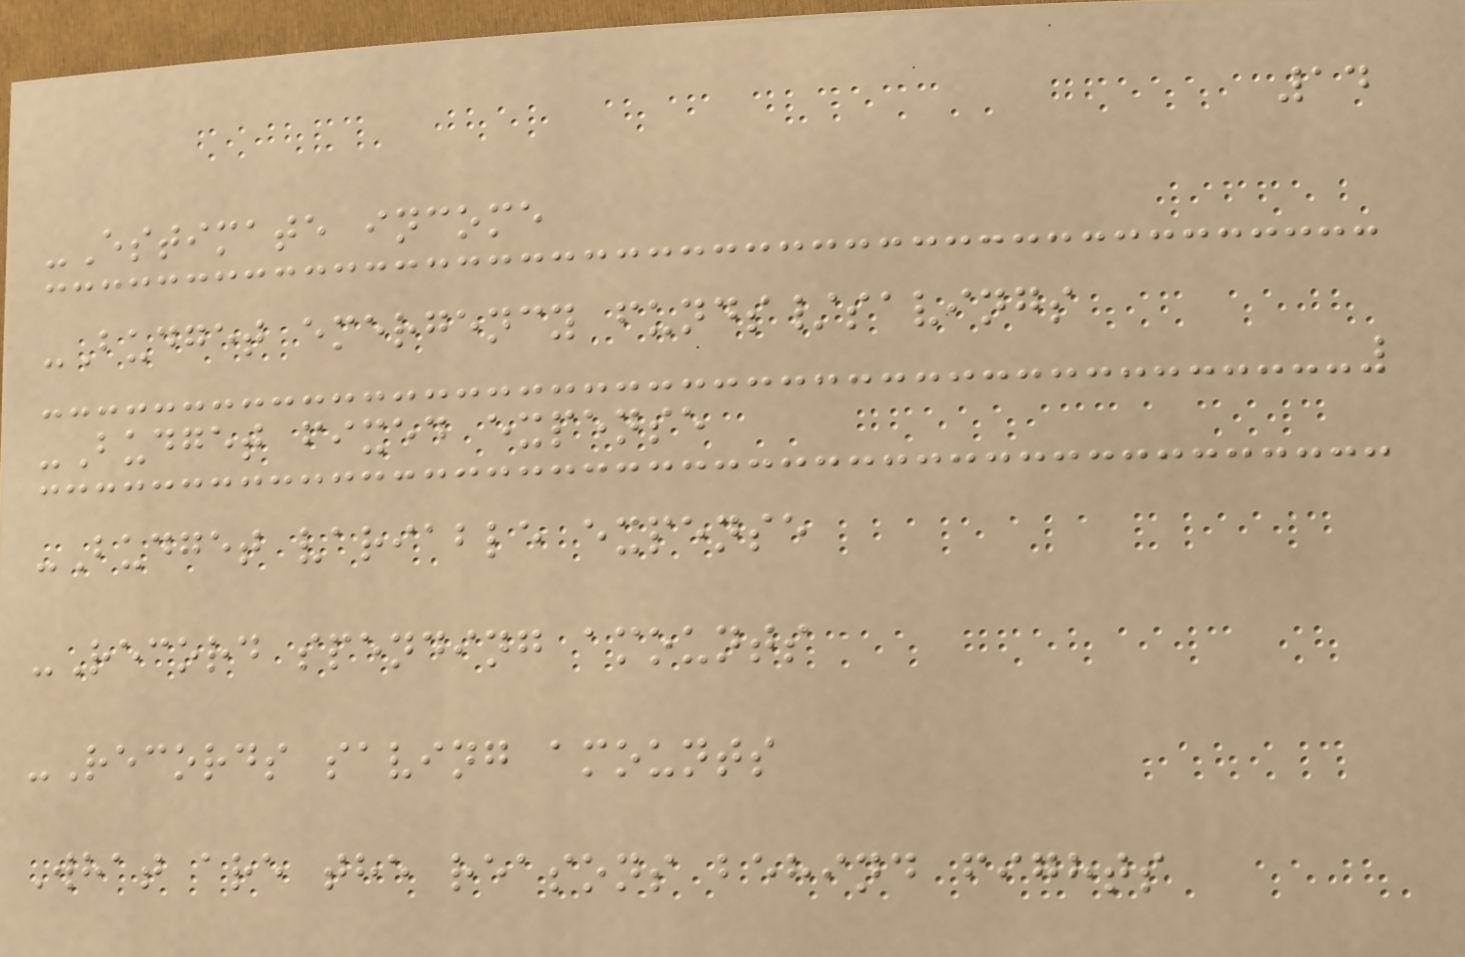14
-Estimate income
-Budget emergency funds/savings
-Budget fixed expense
-Budget variable expense
-Record spending amounts
-Records saving amounts
What are the reasons behind fights
